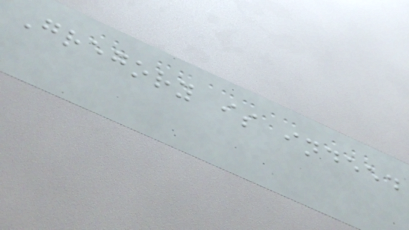Gregory is indeed
